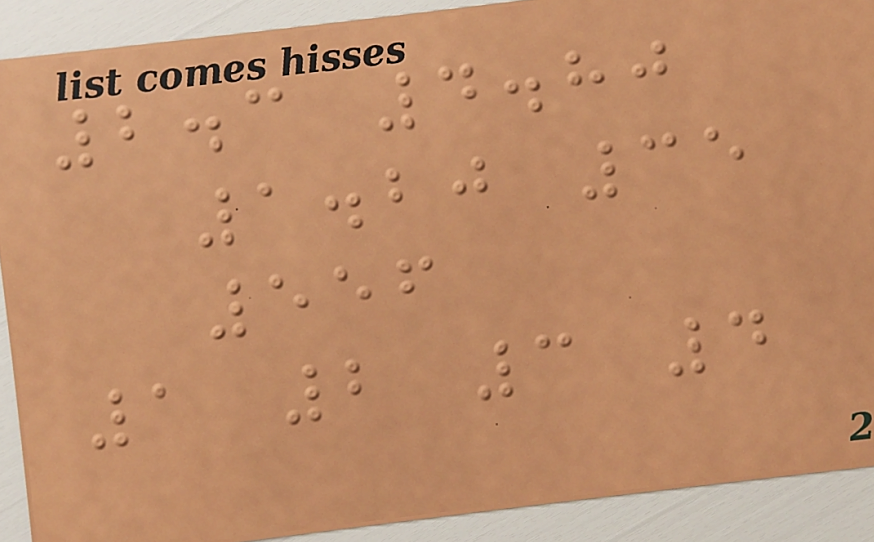2.3 4.80
1.20 35
556
1 2 3 4
